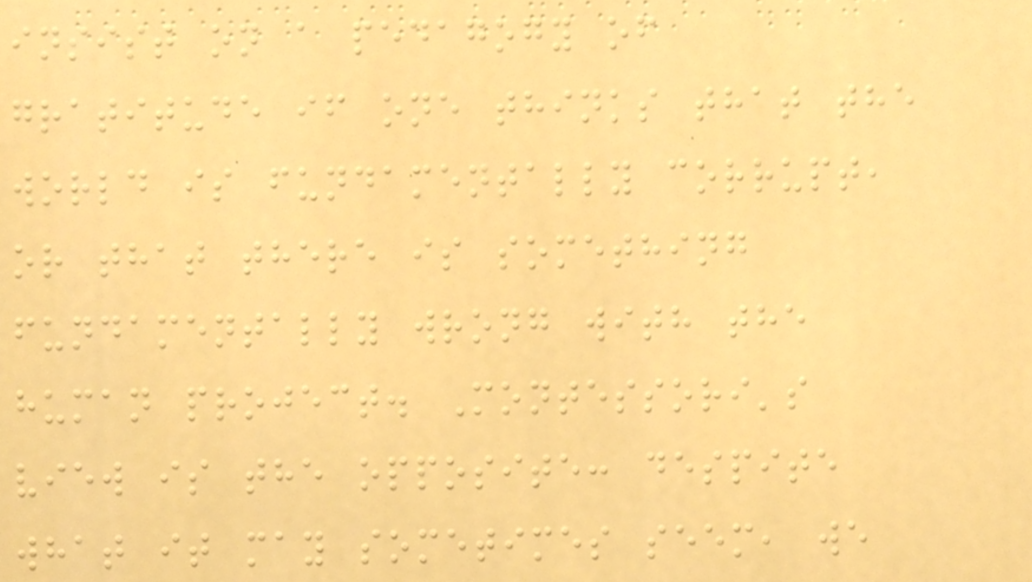insist on a pedagogy of
gratitude if one thinks that the
world is fundamentally corrupt,
or that there is something
fundamentally wrong with the
human project. Montessori's
view is the opposite: despite
what it may sometimes seem, we
